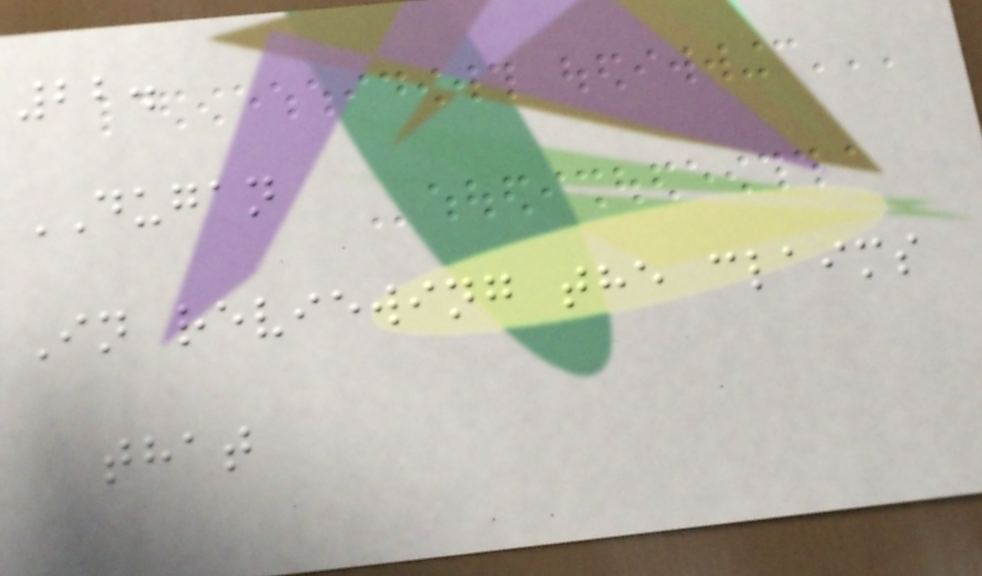22.
DUGAN
In reviewing the claims
that
